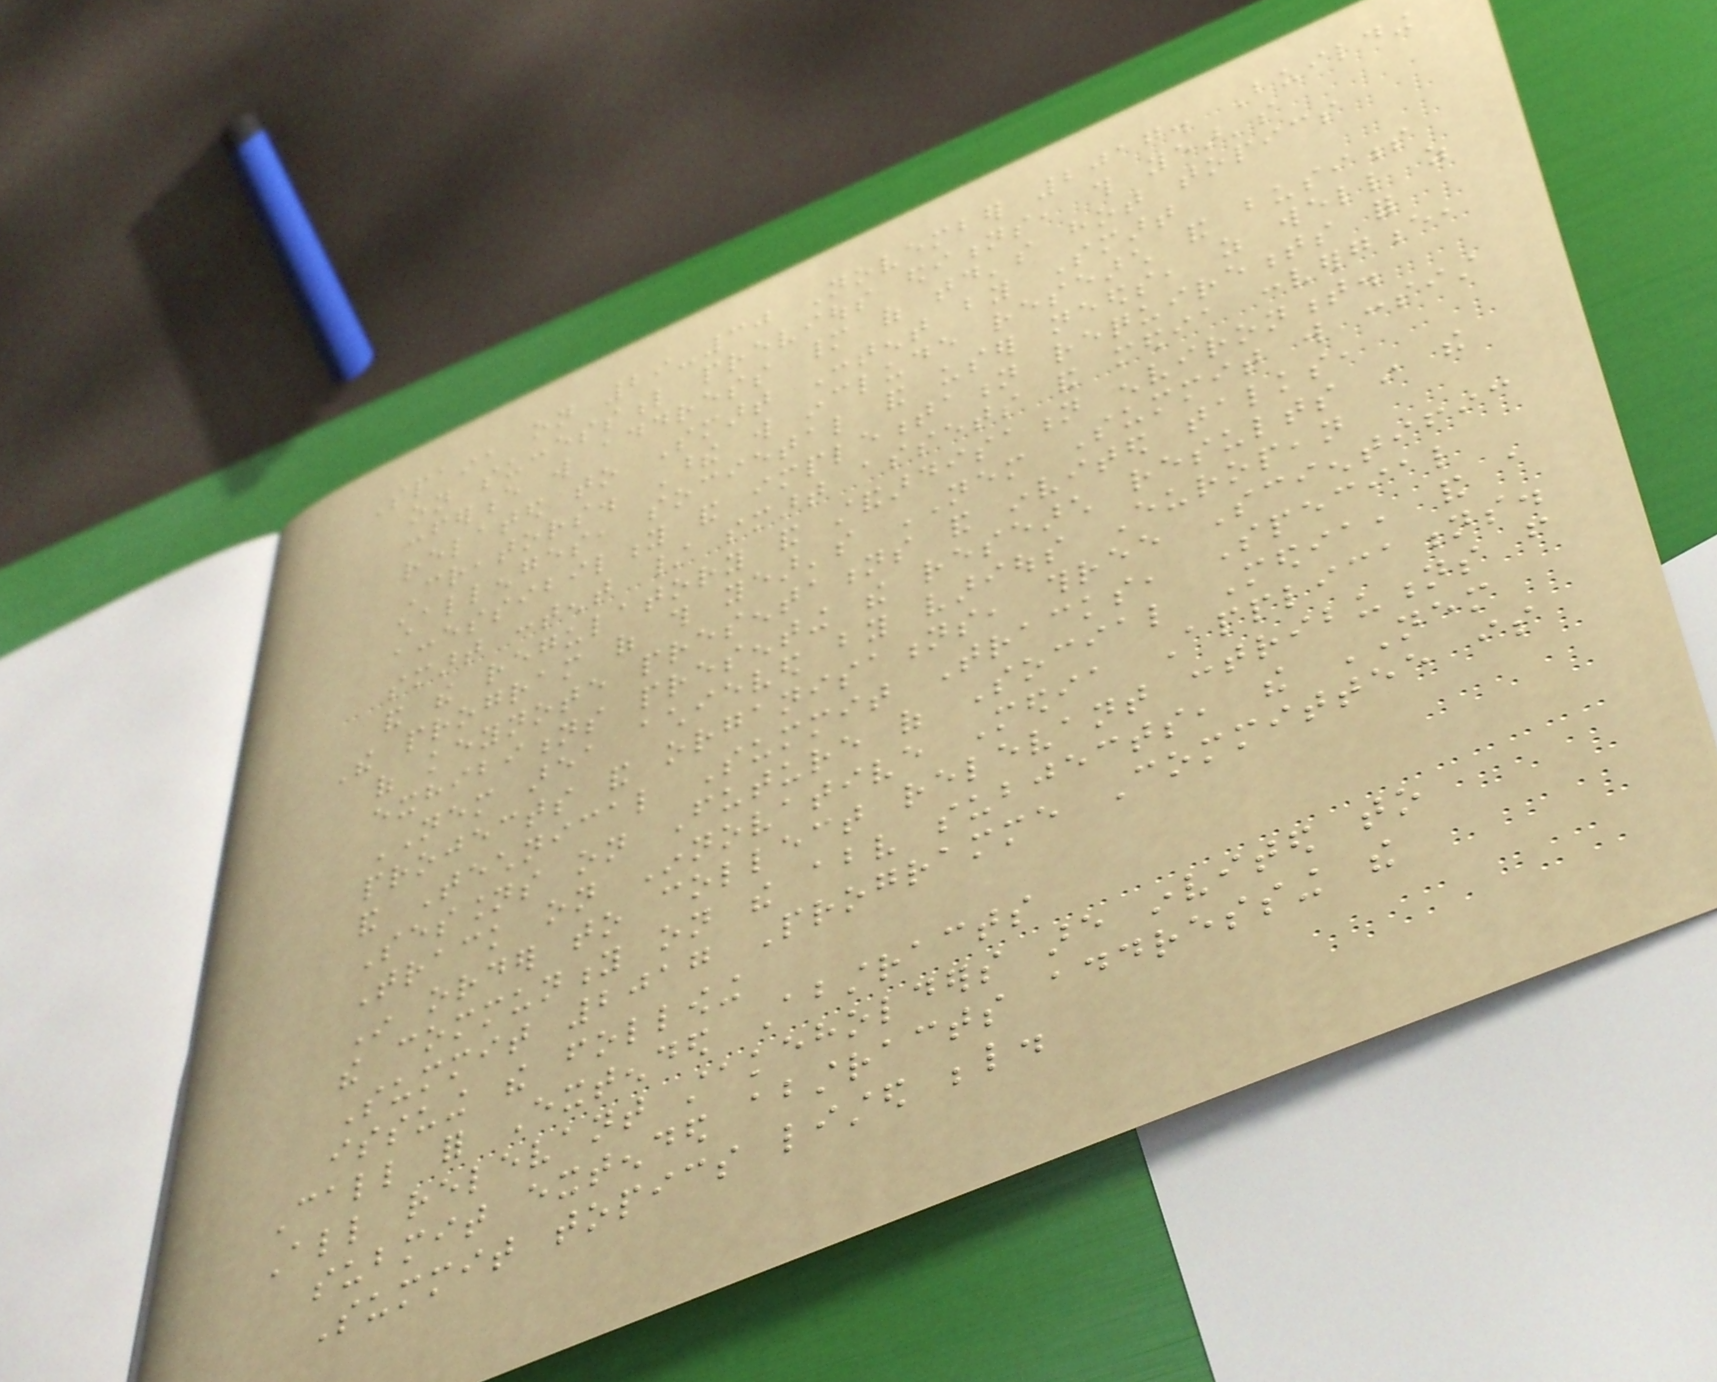Spain, on 29-30 November 2017. Building
on successful previous editions, this year's
conference will address many of today's hot topics
related to Smart Content by Smart
Creators. These will include research and business
challenges, societal and user needs, as well as
accessibility and implementation requirements for
smart content / smart assets and media convergence,
and the regulatory and standardisation environment.
The program of this year's NEM Summit will consist
of keynote presentations and invited talks,
exhibitions presenting the research results in the
NEM area achieved by various European
projects and organisations, three Scientific
and Technical Summit Tracks, Special
Sessions on Future of Social Media, and a
Track on Innovative Media Applications.
In order to collect relevant contributions from
the community on the above subjects, the NEM
Summit 2017 Programme Committee is
issuing the following
Call for Extended Abstracts
All relevant stakeholders are invited to
submit extended abstracts addressing the
Summit topics listed below.
